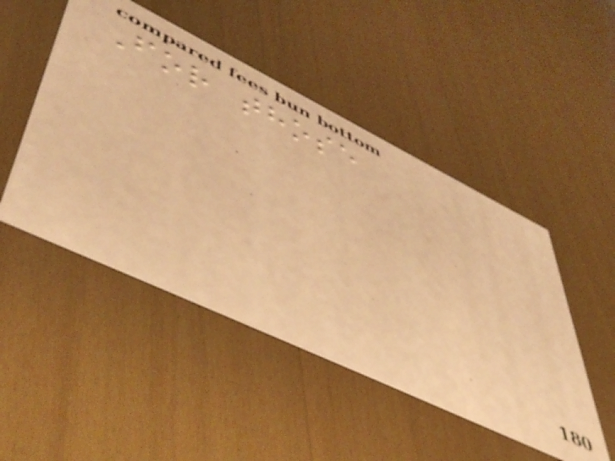For those
